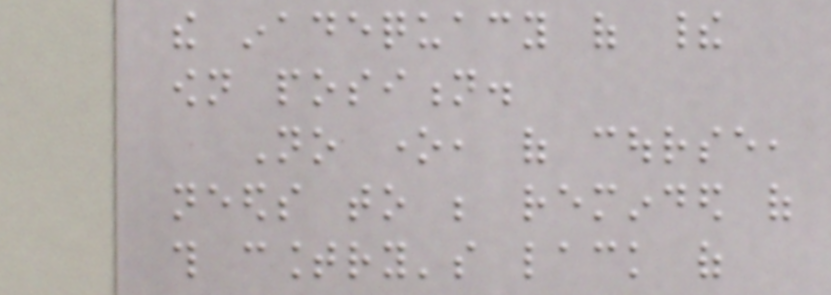the inadequacy of their
own position.
No one, of course,
needs to be reminded of
this country's lack of
